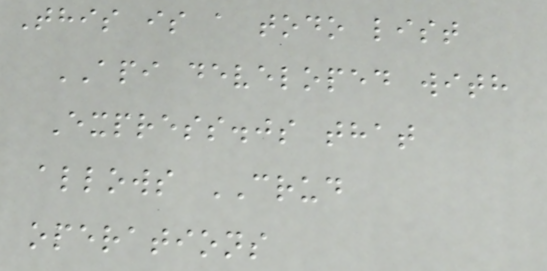This is a todo list
API developed with
Express.js that
allows CRUD
operations
